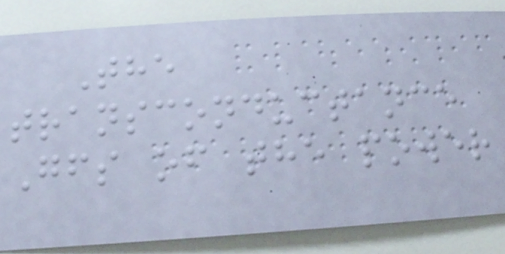The
transconductance
Gfs of the power
